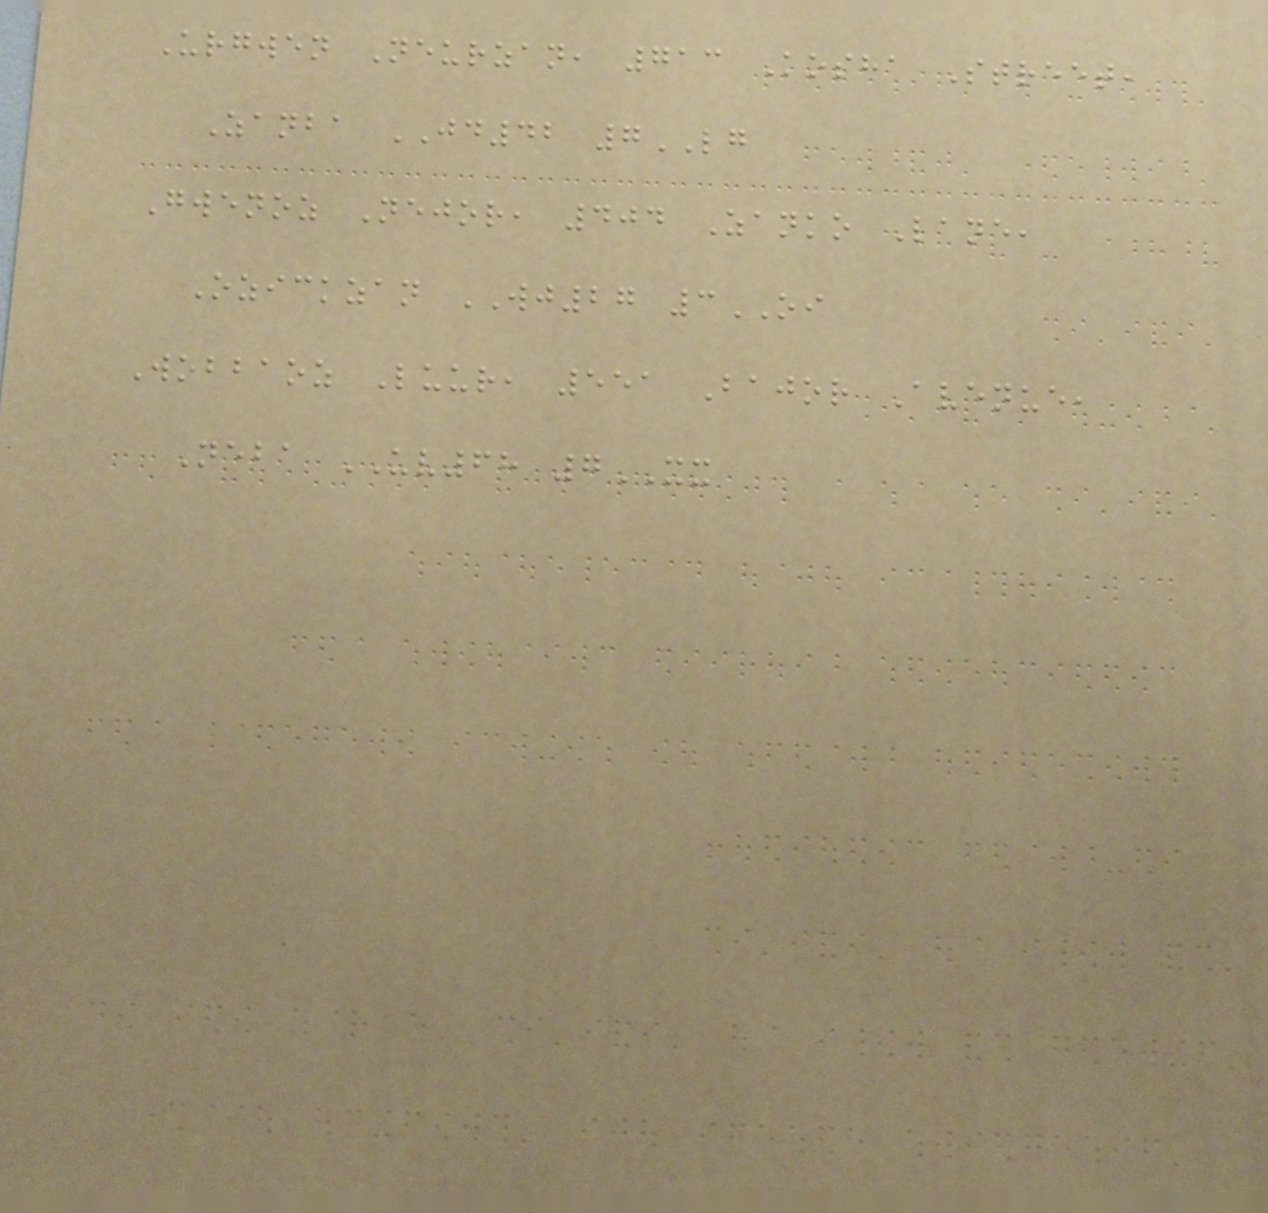Urgwen Neurzan, 713 Kosha Street,
Zanba JD42 7LG
Gwenoz Nejor, 404 Zanko Lane,
Ozickzan WJ27 3OI
Wobbaoz Luur, 551 Bajor Avenue,
Neba UV68 7XX
